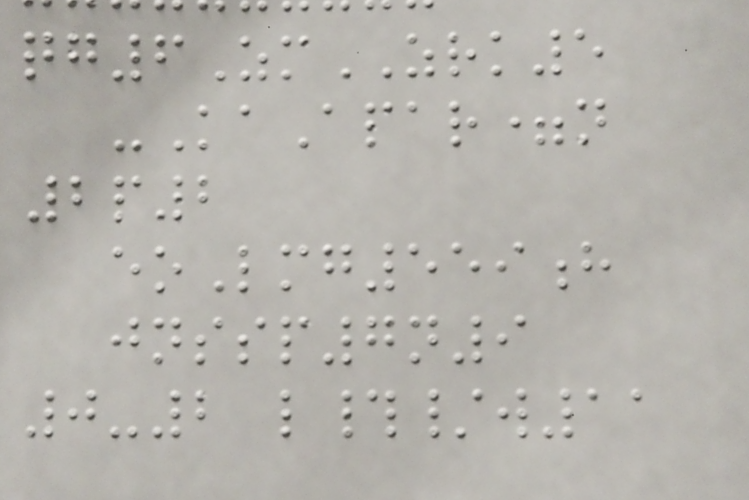qg6ZmZRK5
-KaApar=n
2p2
eoLmg559h
jnssp7n9
0-2 l#/w11
